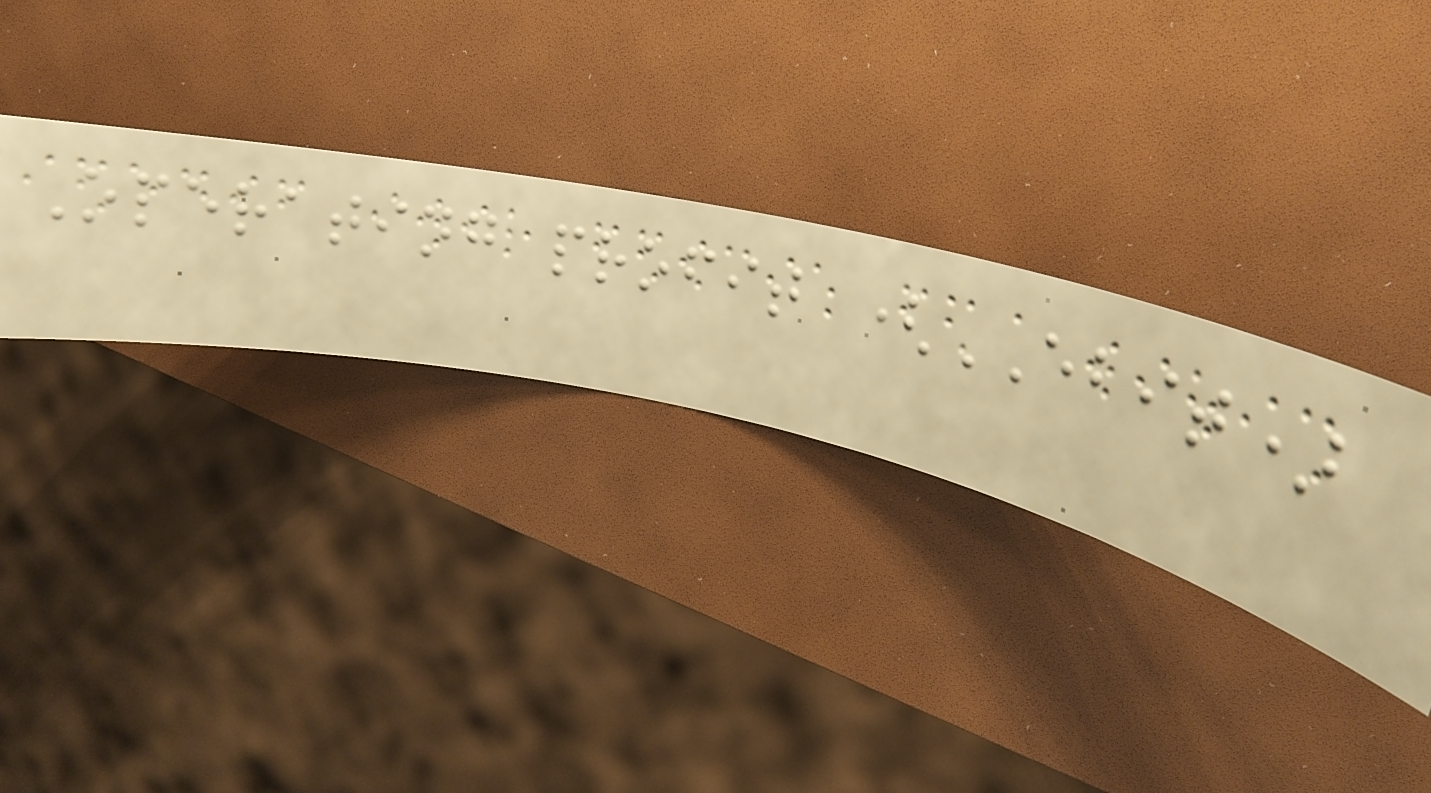Operating profit (EBIT)
